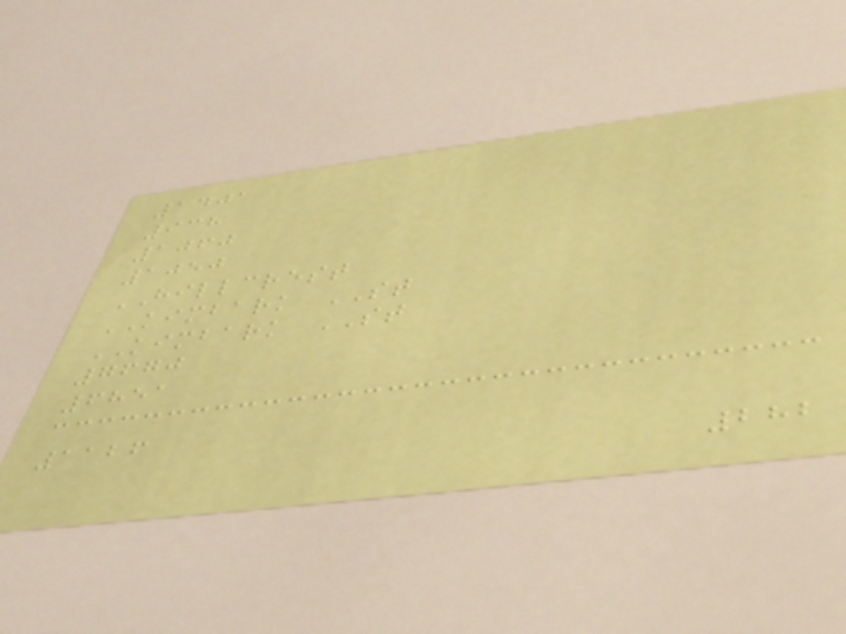1401
938
1060
1050
HILLCREST
KIMBARK ST
KIMBARK ST
7670
6851
1126
282
